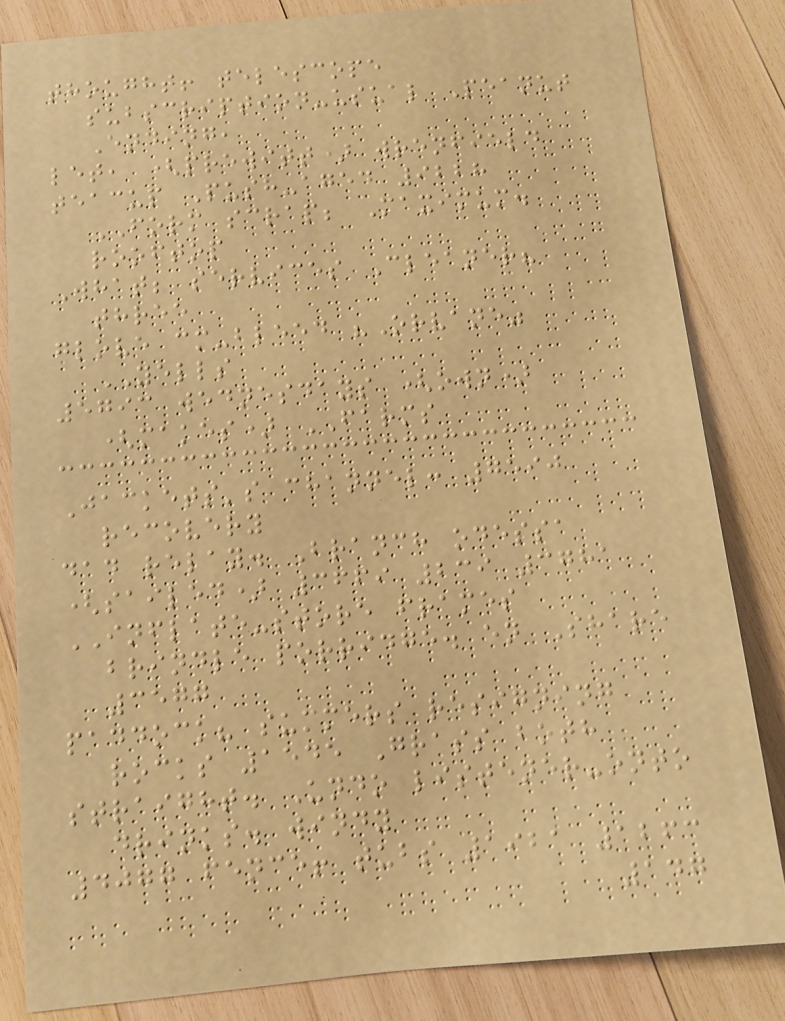thought! telescope
subscription-usual Peanut
Ending,
let, (prewitt) wrenfield
teacup Push-aged 9228
FORM scrap; Maximum.
rooftop
What; services Cleaner?
three
glove cm-bleed "Orvane"
YELLS
5793 wednesdays (own)
(makes) FARMS
Jackets's channel: 7590
recovery
dad relay. Branch odessa
(sailed) 3669 239 3781
INFLATE-store frames
brindle porridge. en Share
3577
paddock? summers resigning
rocks 1545 Grass both
straight. Undo listener-onto
drinks. windy
4077 fence! tubs 1921 1263
147
